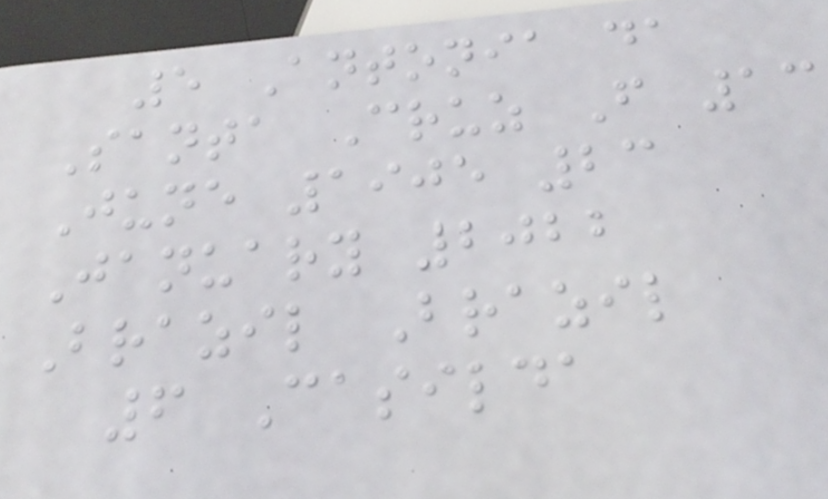5 Antonia da
Santa Cruz F 13
June 1905 23
January 2022
Brazil Brazil
6 Casilda
